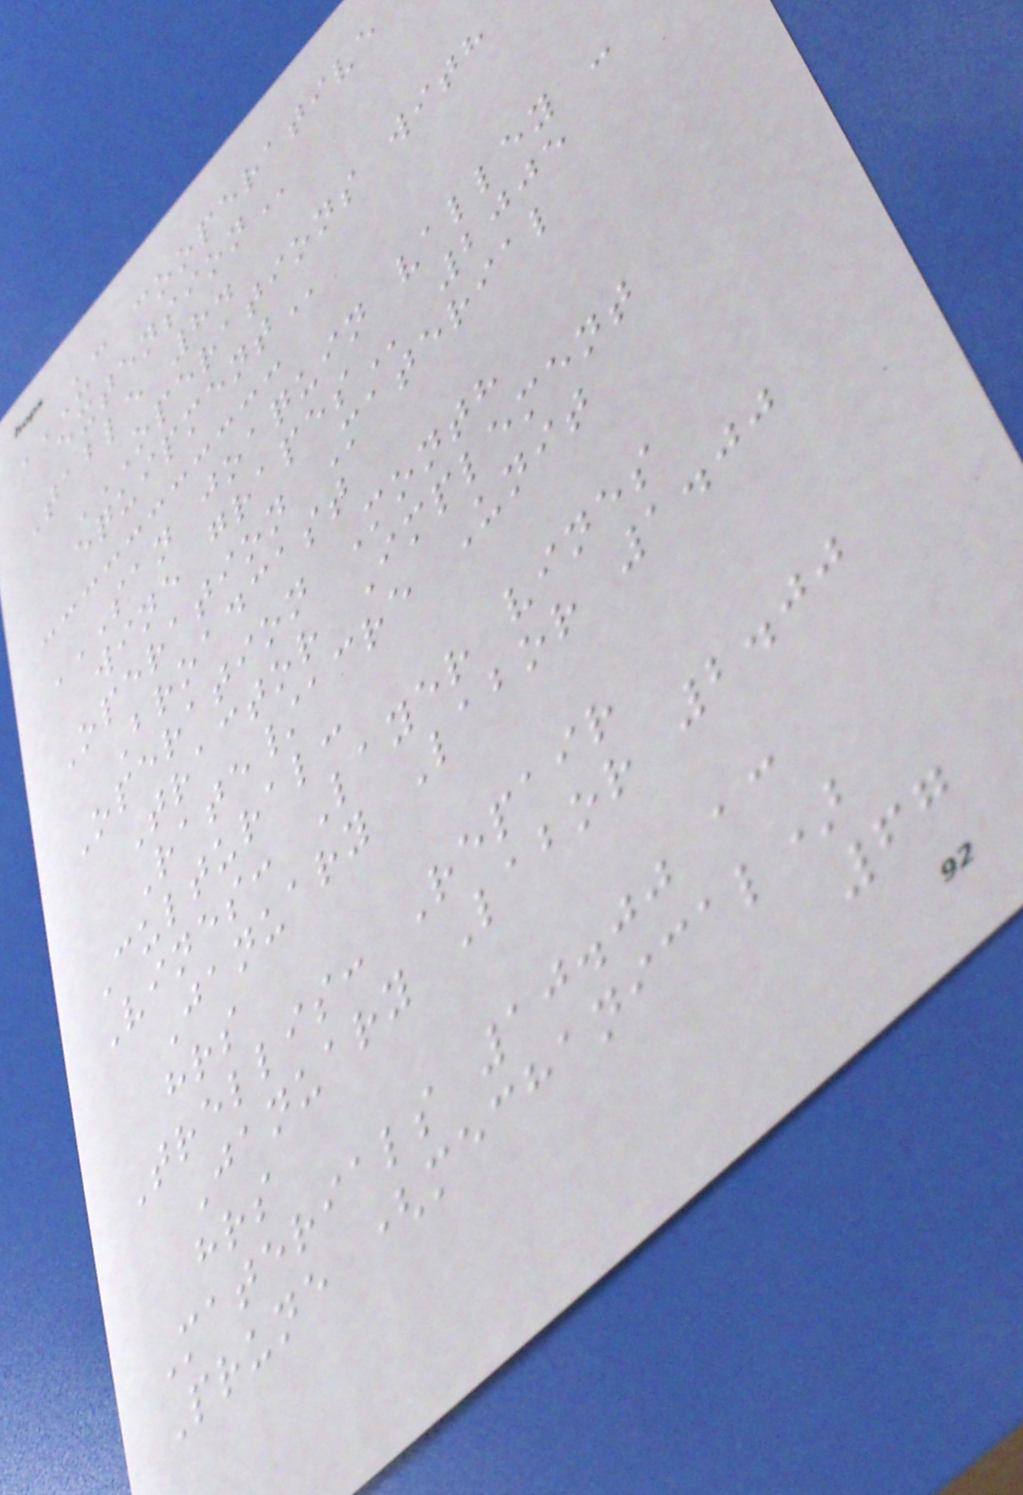UC COOPERATIVE
EXTENSION
Table 8.
OPERATIONS WITH
EQUIPMENT
SAN JOAQUIN VALLEY -
WINE GRAPES 2005
Operation Material
Broadcast
Operation Month
Tractor Implement
Rate/acre Unit
Cultural:
Vines: Layer vines
January Labor 1.00
hrs
Trellis: Repair
January Labor 2.00
hrs
Materials 10.00 ac
Prune (mechanical)
67
